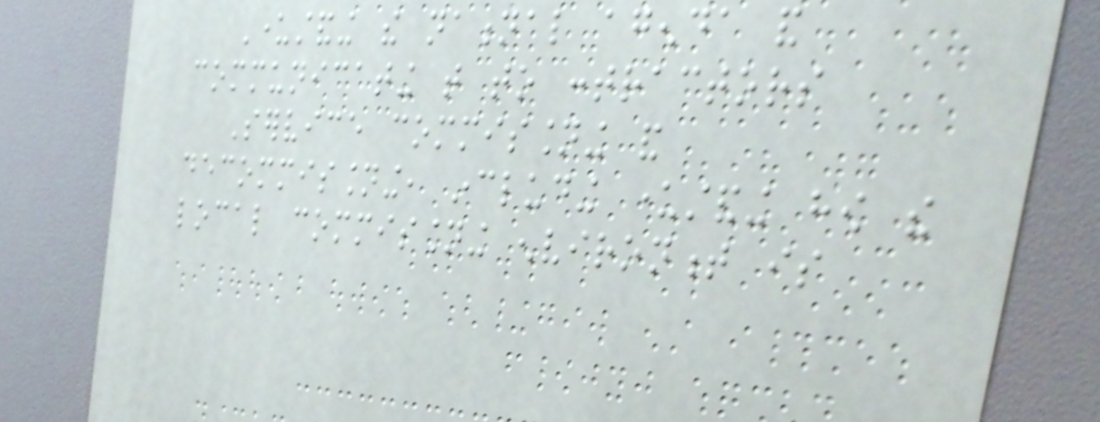Understanding the national agenda and
communicating that to contractors
Service commissioning and
decommissioning, including understanding how the
local commissioning environment is
